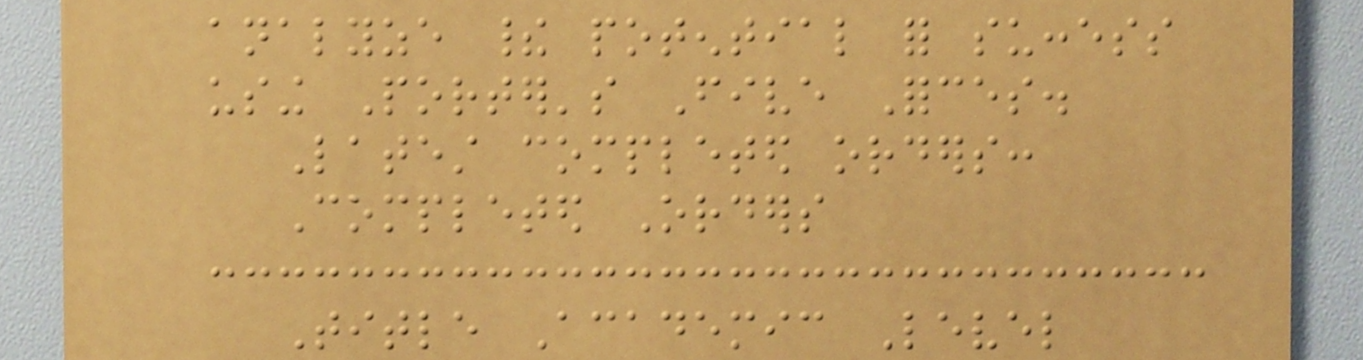analyze their potential for success
using Porter's Five Forces.
Latest completed orders:
Completed Orders
Title Academic Level
